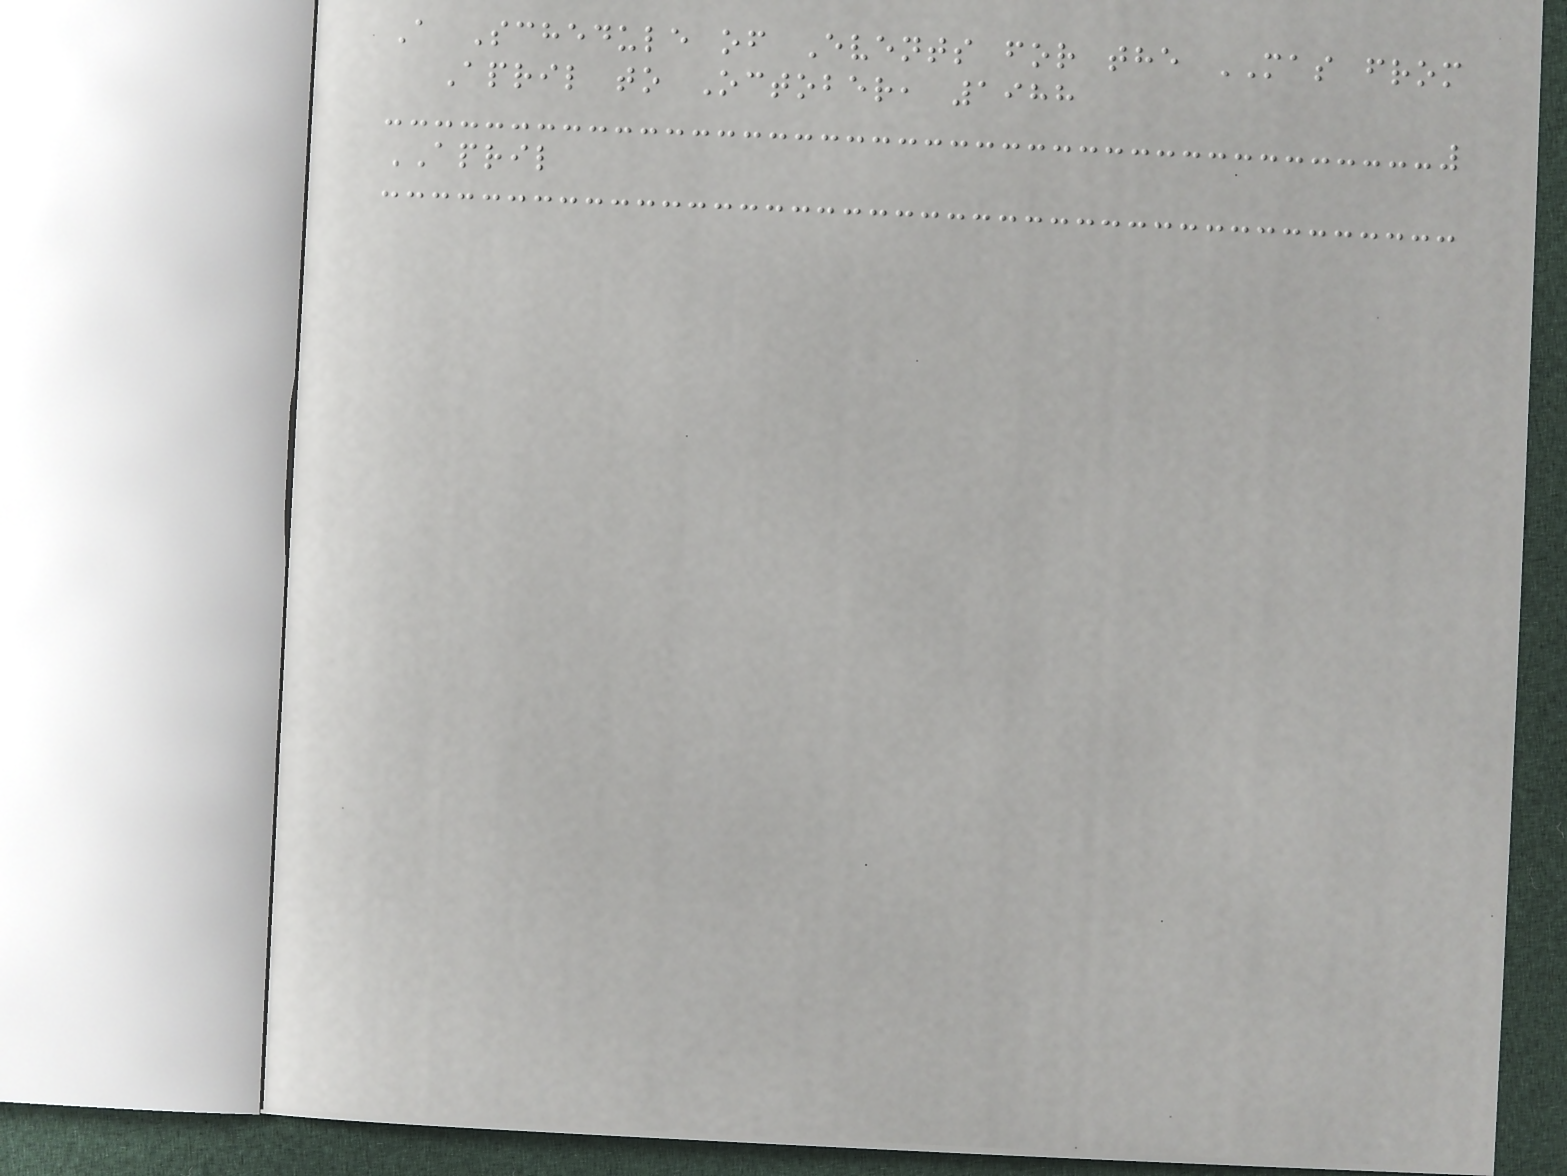A Schedule of Events for the MAS from
April to October, 1988
APRIL
